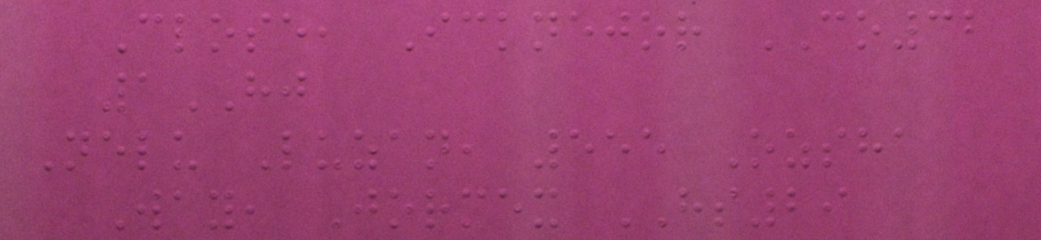Close, Icknejor CO32
1HJ
Nelu Luzan, 555 Ozsha
Way, Jormex HS29
